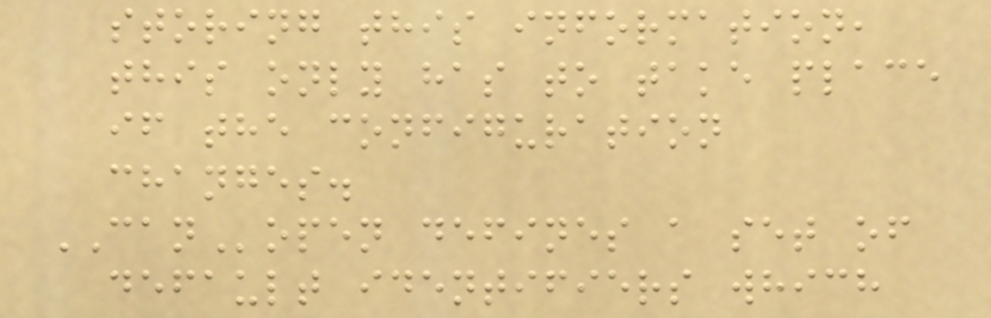storing this information,
this only has to take place
if the configuration
changes.
CANopen defines a set of
default identifiers which
